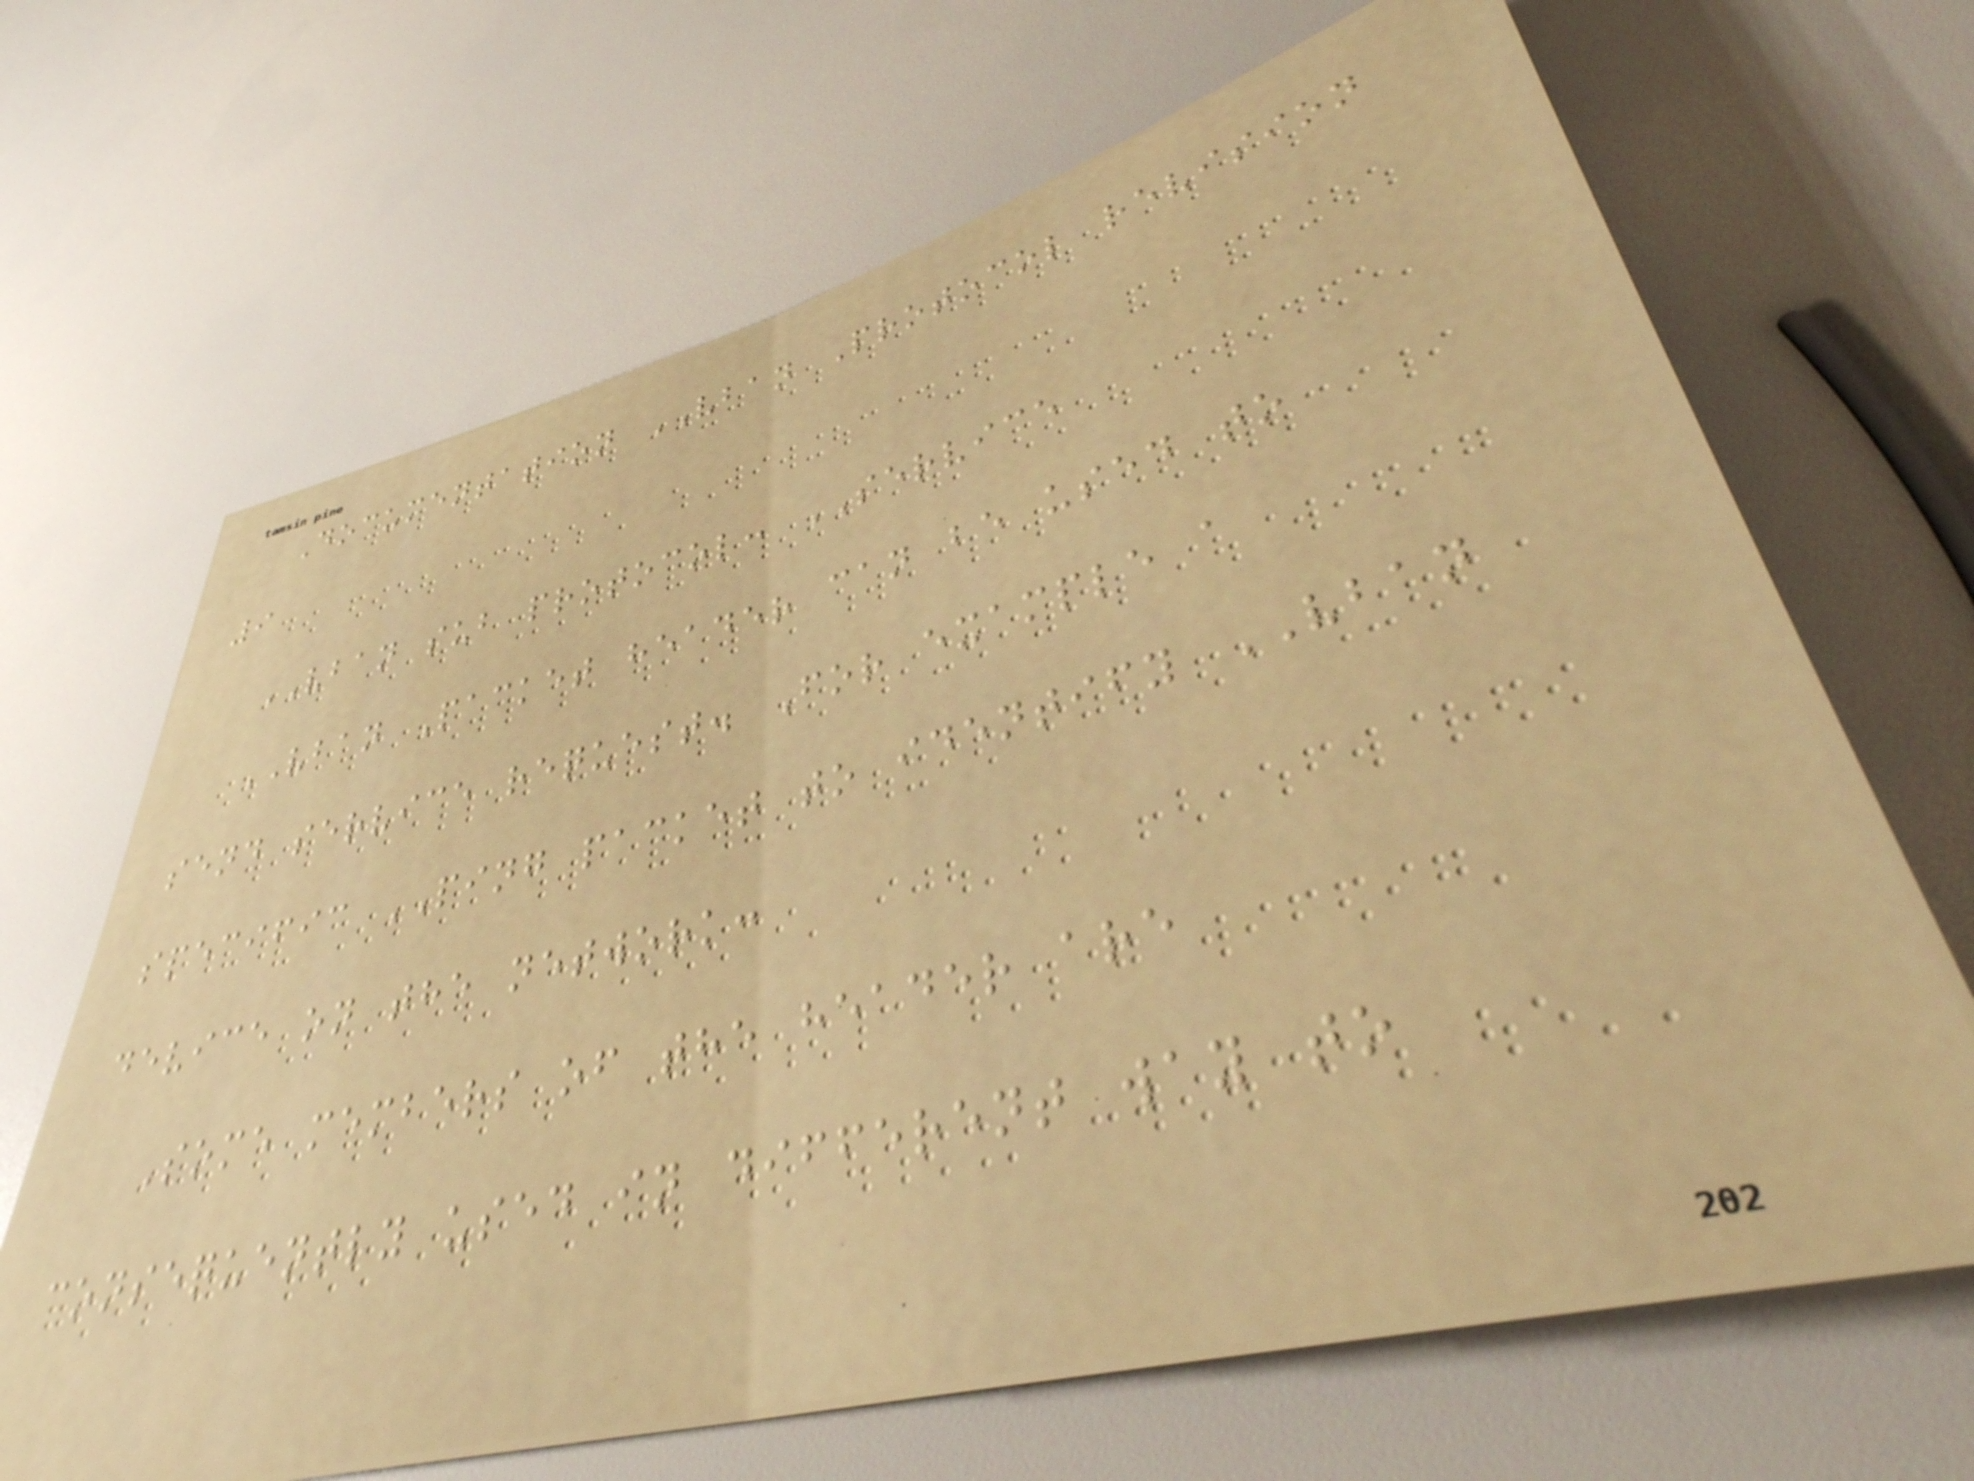Documentation VBAN Protocol revision
9
VBAN sub protocol: SERVICE
VBAN Packet header can be used to
send service request. For example a
specific PING packet to identify VBAN
device on the network:
Some members of the header are
consequently used in different way to
